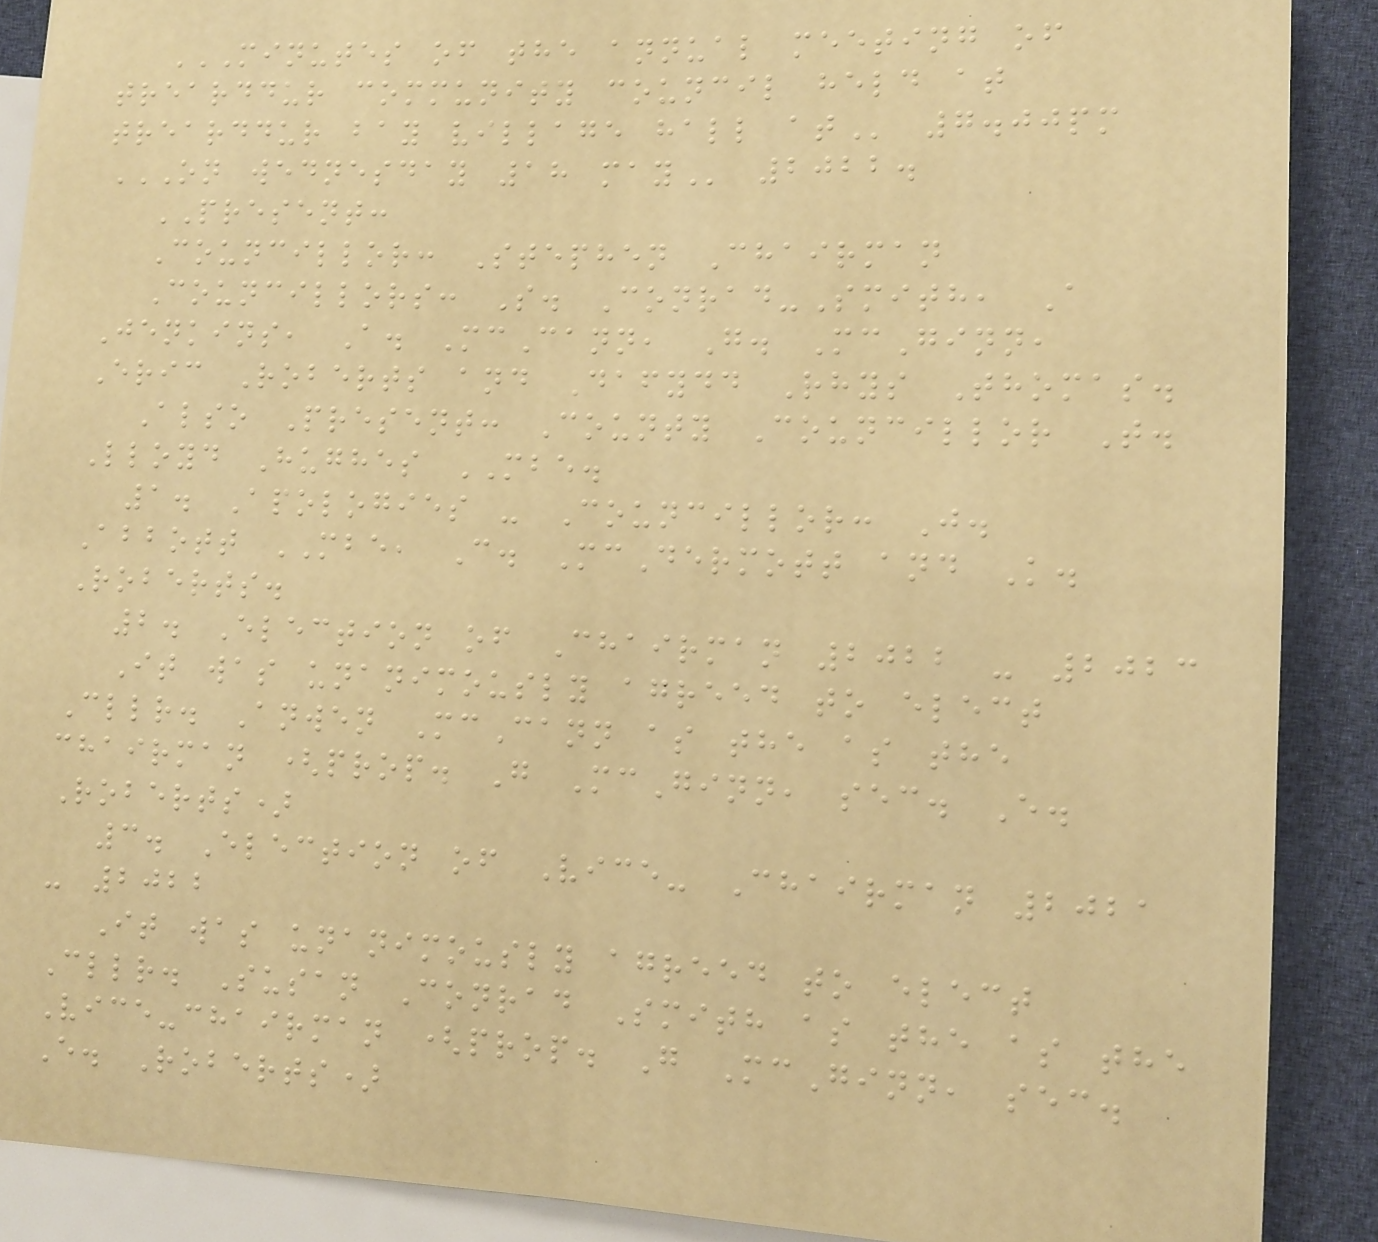MINUTES OF THE ANNUAL MEETING OF
TREARDDUR COMMUNITY COUNCIL HELD AT
TREARDDUR BAY VILLAGE HALL AT 7.00pm
ON WEDNESDAY 18 MAY 2022.
PRESENT:
Councillor: Stephen Chairman
Councillors: S. Conrad-Smith, A
Jenkins, A. McCann, G. McGinn,
Eric Roberts and Dafydd Rhys Thomas.
Also Present: County Councillor T.
Lloyd Hughes MBE.
1. Apologies - Councillor: J.
Abbott MBE, C. McDermott and K.
Roberts.
2. Election of Chairman 2022 - 2023
It was unanimously agreed to elect
Cllr. Anwen McCann as the as the
chairman (prop. G McGinn, sec. E.
Roberts)
3. Election of Vice- Chairman 2021
- 2022
It was unanimously agreed to elect
Cllr. Susan Conrad Smith as the as the
Vice-chairman (prop. G McGinn, sec.
E. Roberts)
